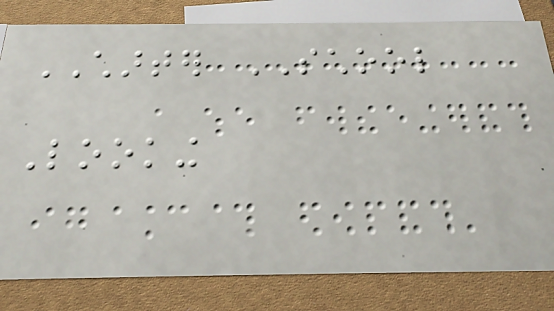CHARTER SCHOOL
Looking
